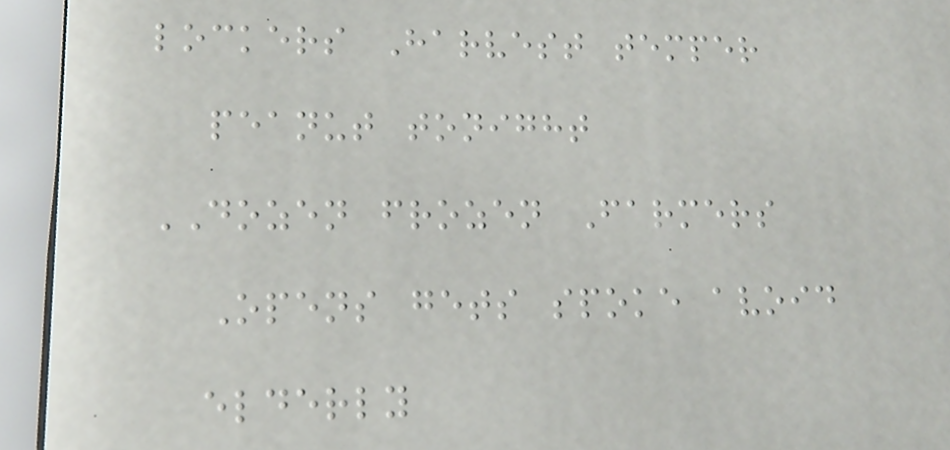lockers Harvest temper
peanut tonight
DOZEN frozen Farmers
Opens gets spoke avoid
elderly
